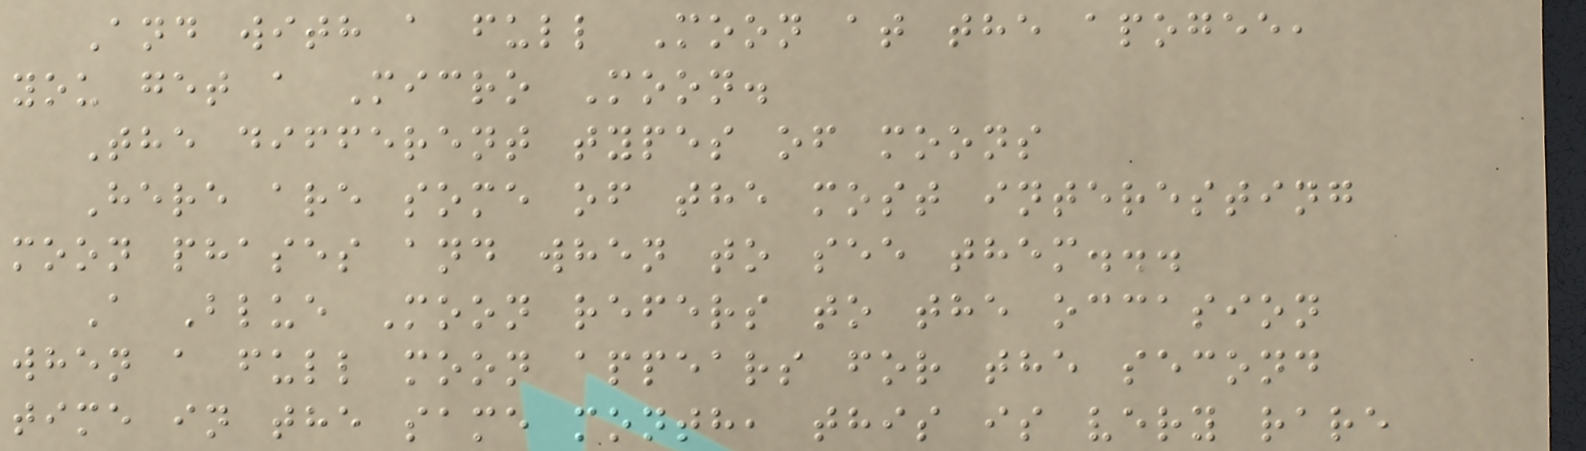And with a full Moon at the apogee,
you get a Micro Moon.
The different types of moons
Here are some of the most interesting
moon phases and when to see them...
A Blue Moon refers to the occasion
when a full moon appears for the second
time in the same month, this is very rare
